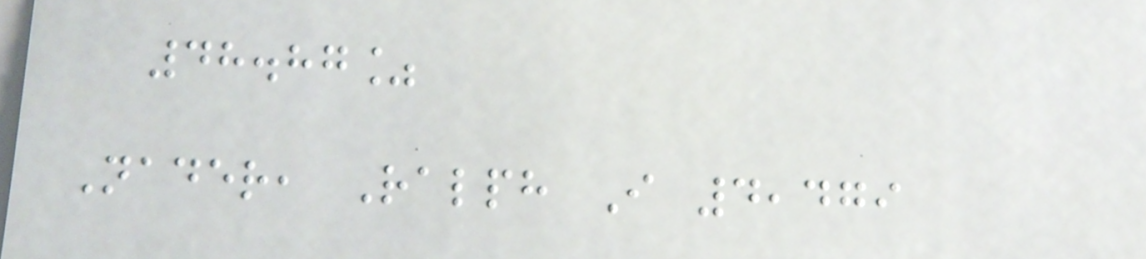48.87%
Nader, Ralph I 4,479
